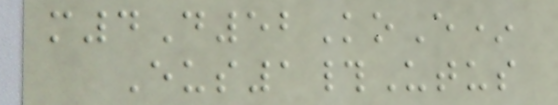m4D52KoE*
Eus1#Utus
